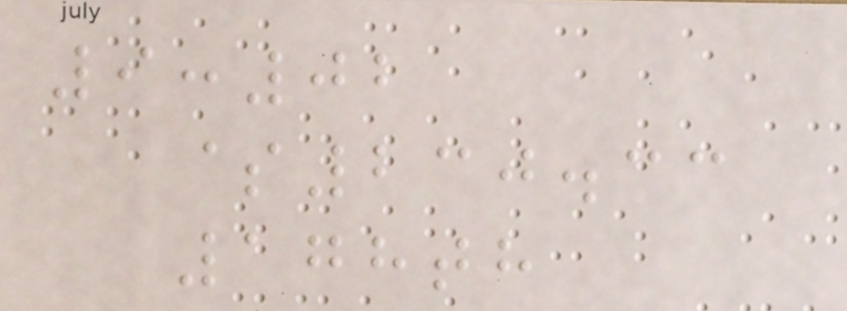9:02
$230.33
178th
